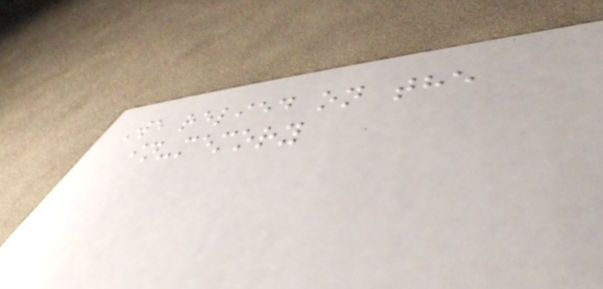We relied on the
in-memory
